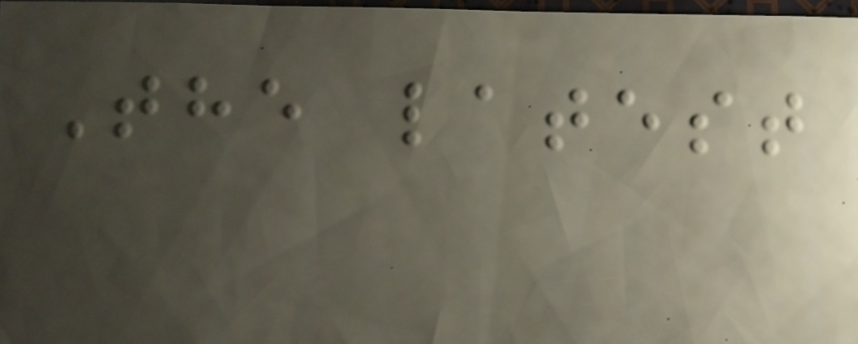The latest
